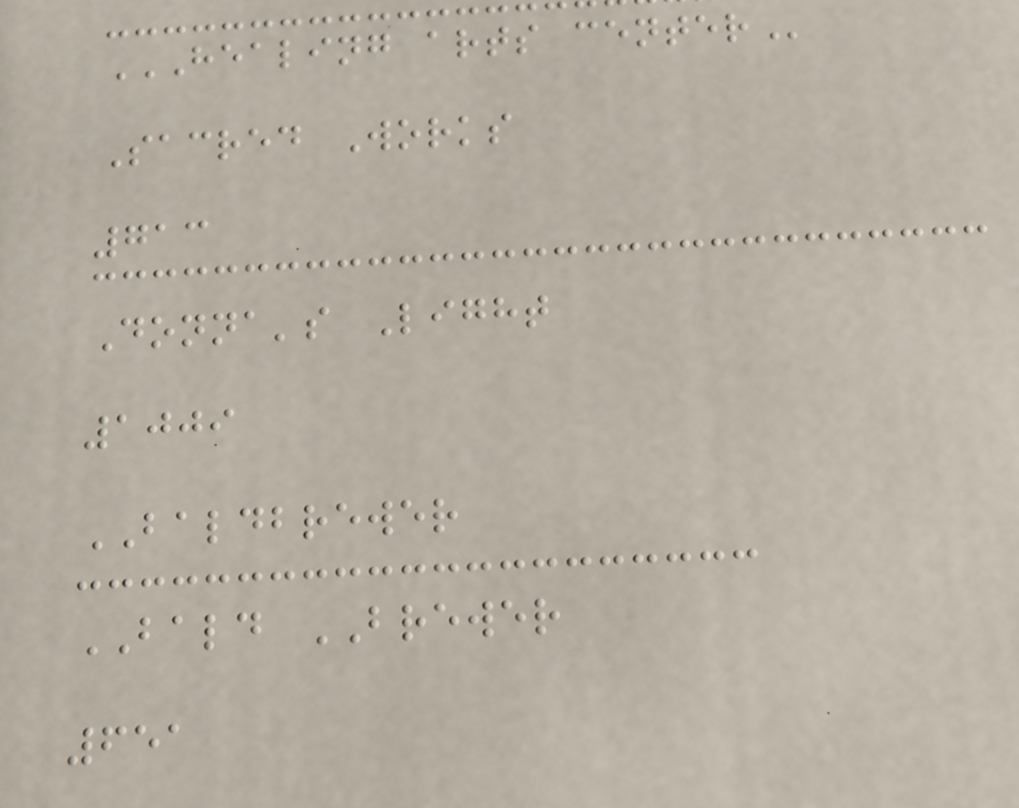HEALING ARTS CENTER
Sacred Works
713
Donna's Light
1009
BALDBREWER
BALD BREWER
651
